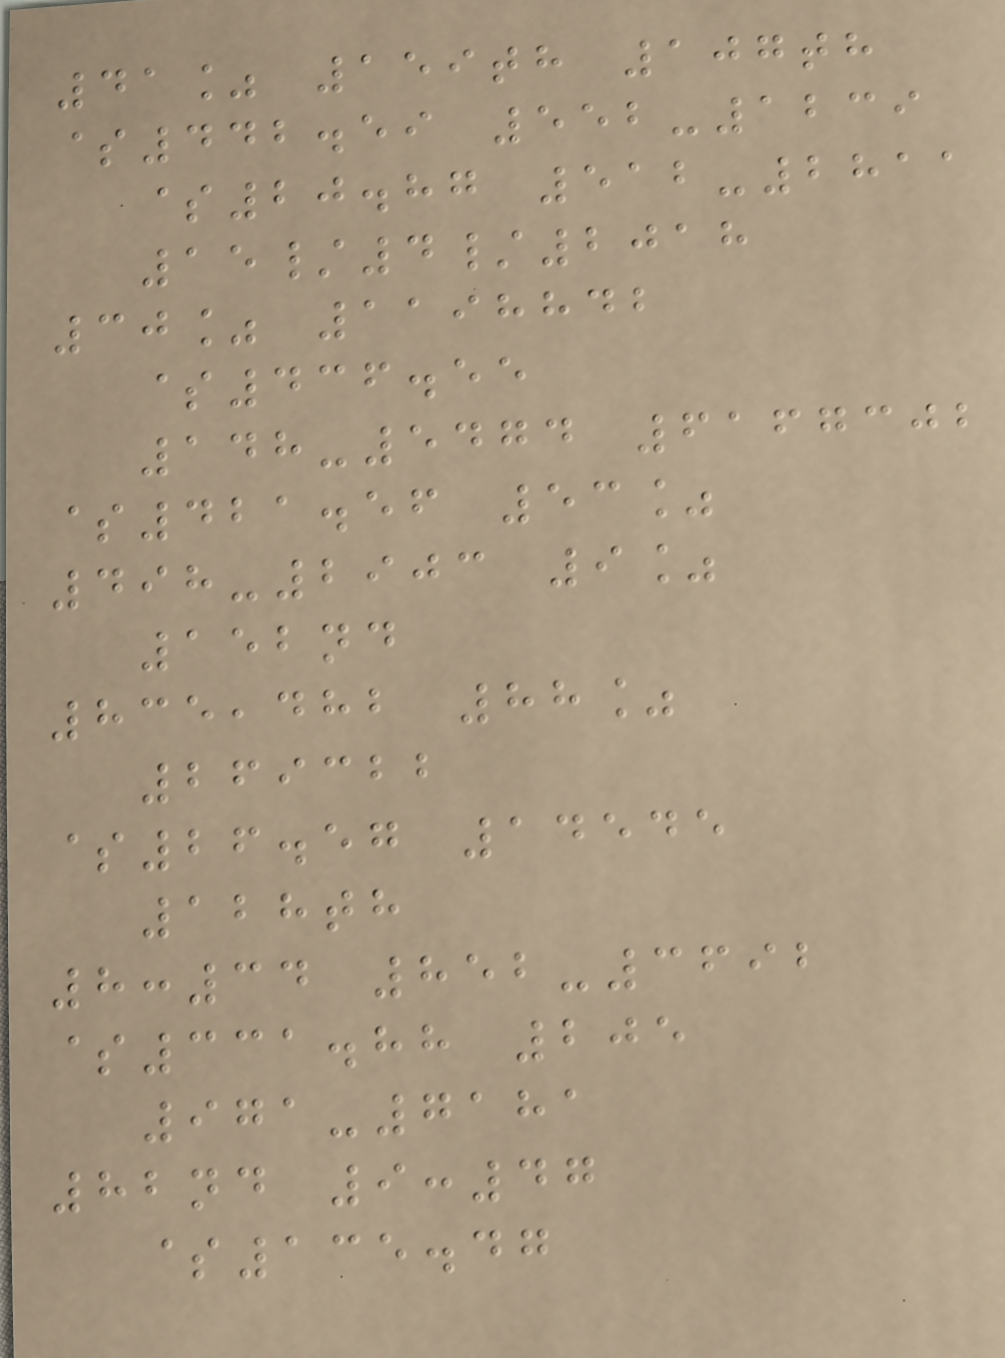41% 159th 107th
$442.59 552-1239
$20.87 512-2811
15/4/2018
30% 1198842
$436.55
148-5474 6167302
$421.56 53%
498-2903 9%
152nd
835,482 88%
269322
$26.57 14545
128th
8:34 852-3692
$331.88 205
971-7181
82nd 9:47
$135.47
